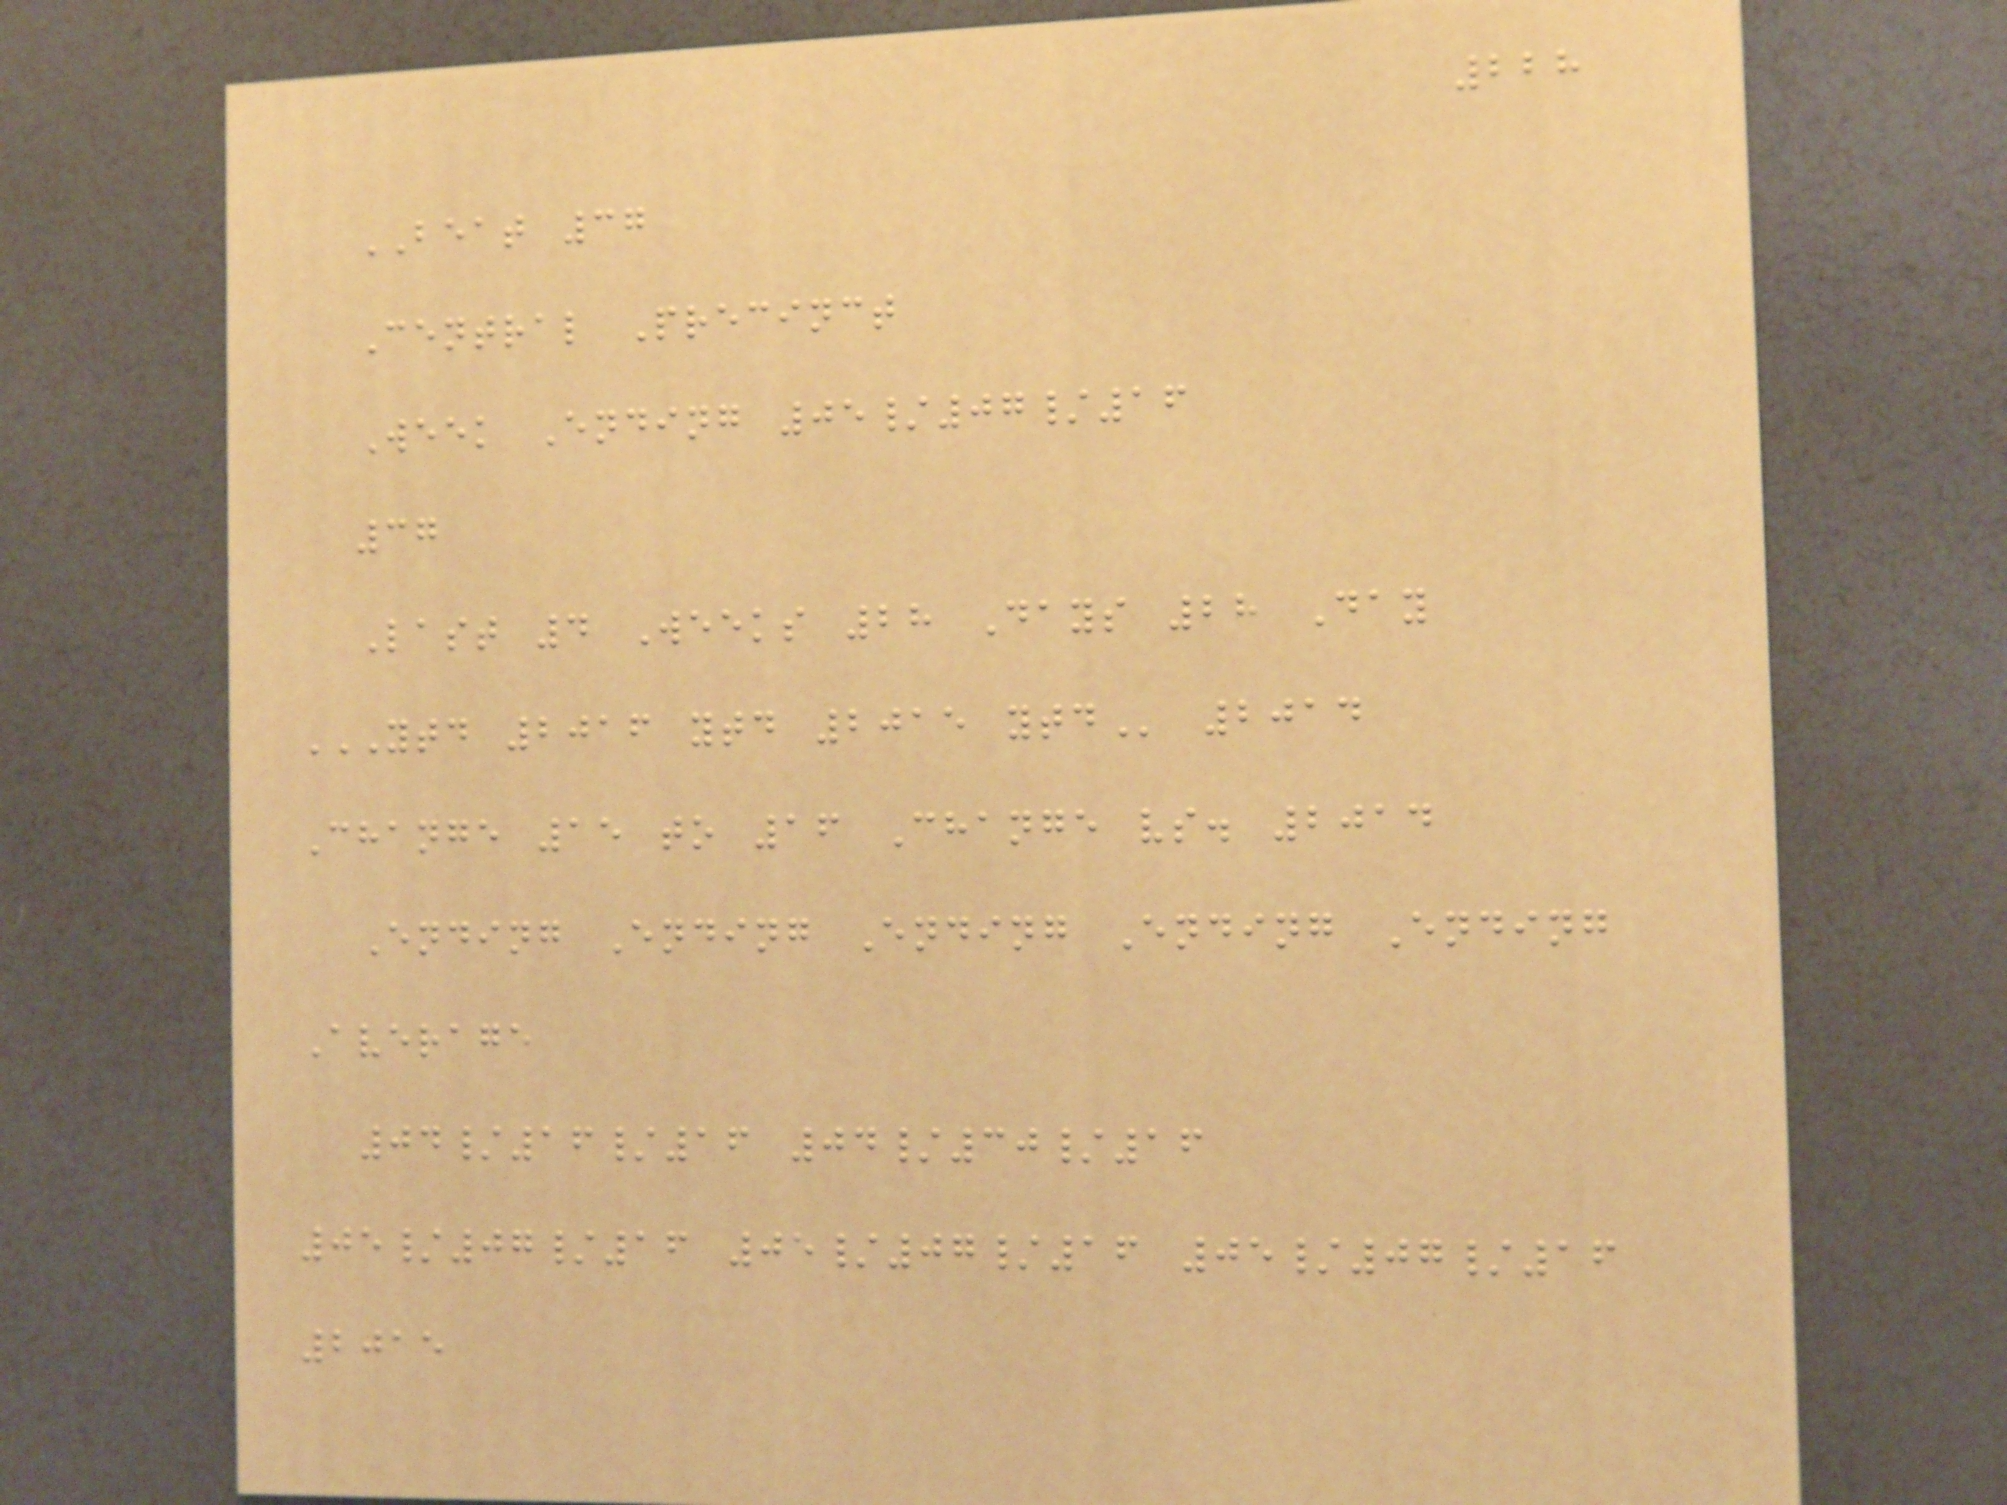228
BEAT 37
Central Precinct
Week Ending 05/07/16
37
Last 4 Weeks 28 Days 28 Day
YTD 2016 YTD 2015 YTD 2014
Change 15 to 16 Change vs. 2014
Ending Ending Ending Ending Ending
Average
04/16/16 04/30/16
05/07/16 05/07/16 05/07/16
2015
